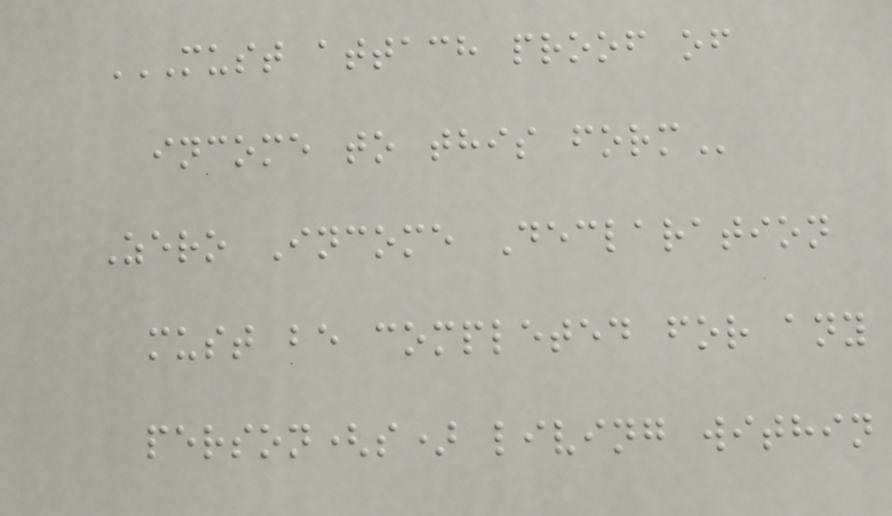MUST ATTACH PROOF OF
INCOME TO THIS FORM
Zero Income Declaration
must be completed for any
person(s) living within
